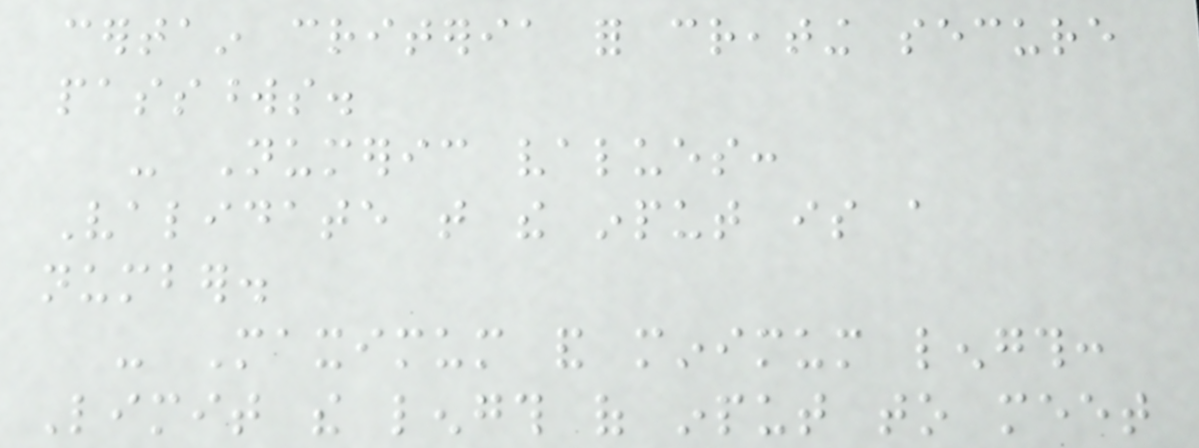certain criteria for creating secure
passwords.
- Numeric values:
Validate that the input is a
number.
- Maximum and minimum length:
Limit the length of input to meet
